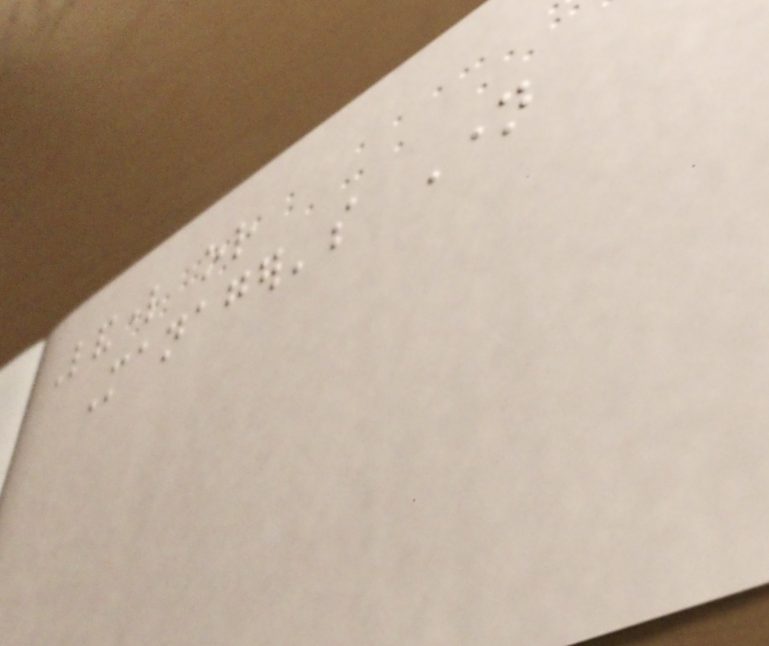Landlord or
Manager's Name
